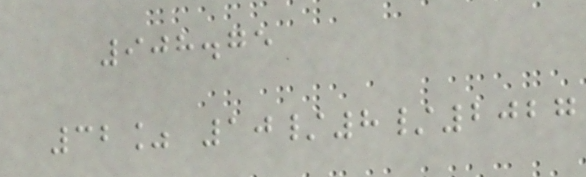908.75
32% 10/8/2027
